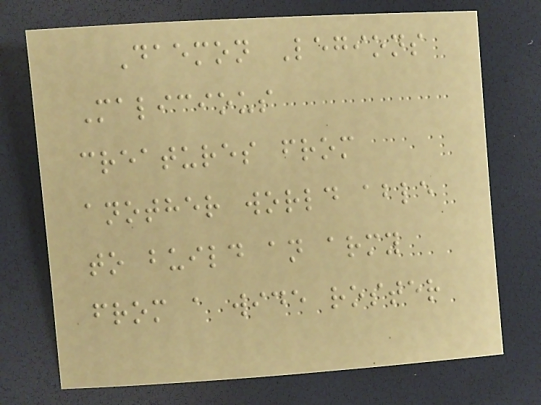Daemon Legions
Malicious
creatures from
another world able
to build an army
from a wide roster
